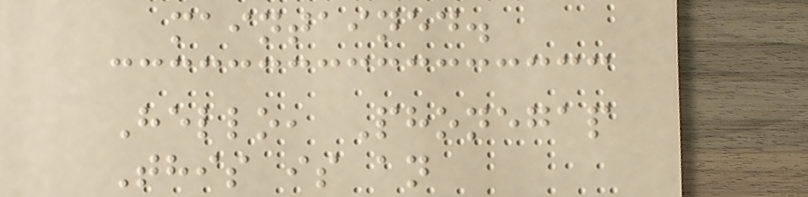maintained.
Hello, Phonegap
This is an
